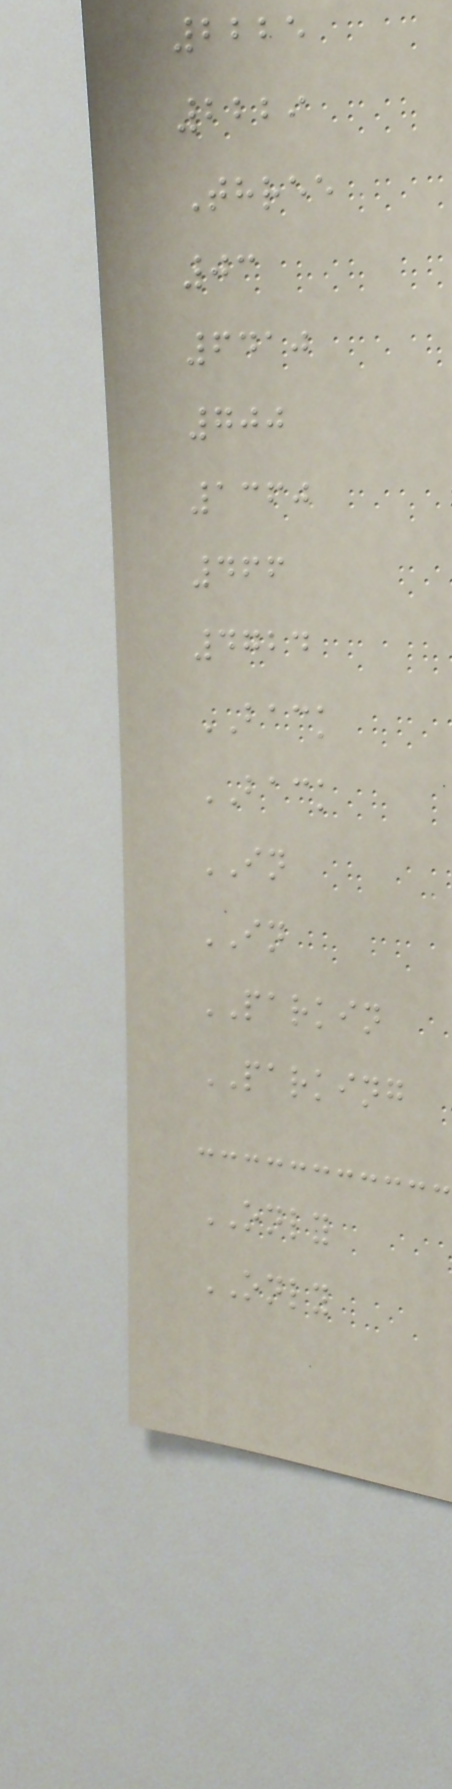2225
2229
Three
03
6410
700
1360
466
4724
BACK
BACK
IN
IN
PARKIN
PARKING
ONLY
ONLY
